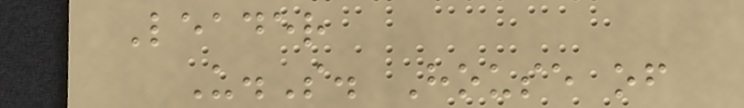Leader
U.S. House of
